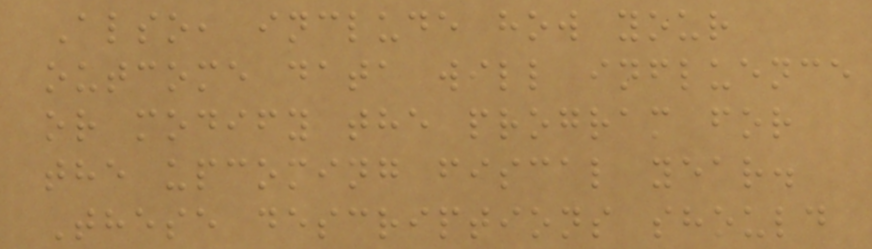Also, include how your
outcome data will influence
or modify the program for
the upcoming fiscal year.
These descriptions should
